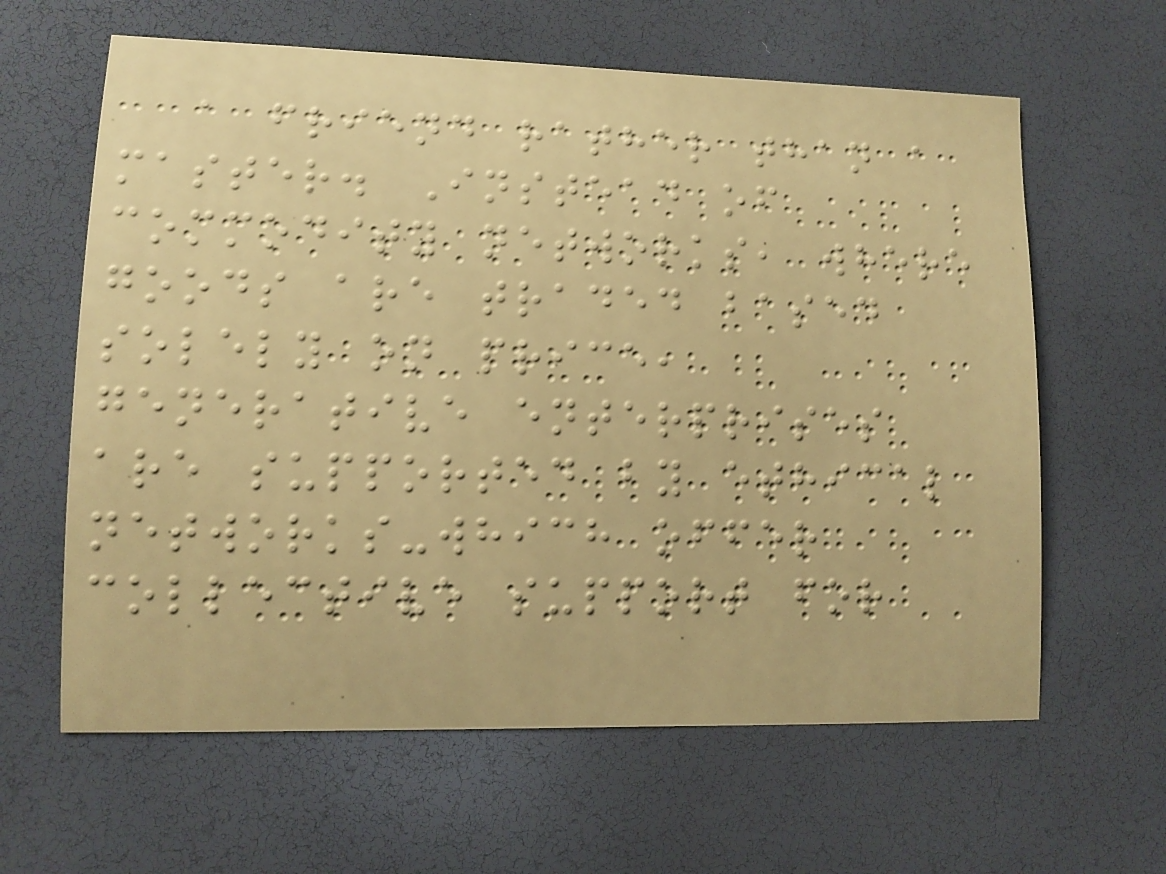a friend rather than a
master. Instead of
commodity networks, where
goods are traded based
solely on price,
generative enterprises
are supported by ethical
networks-which offer
collective support for
